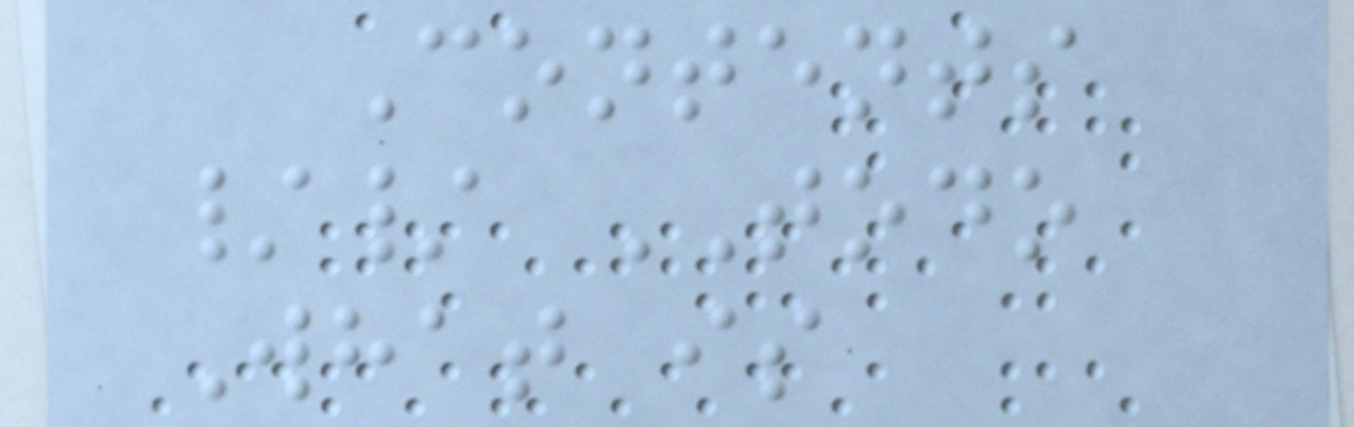Contents
// TODO
What is
